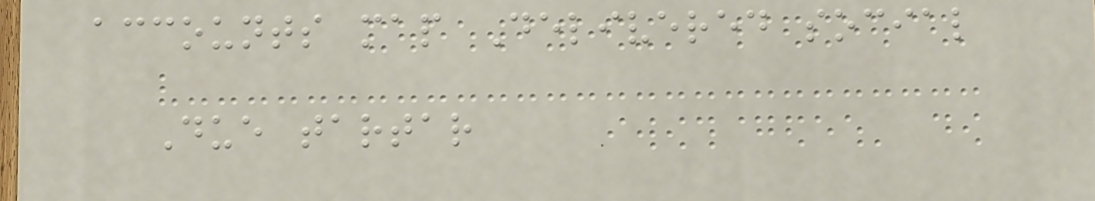accounts map Delivered social
Due tartar
